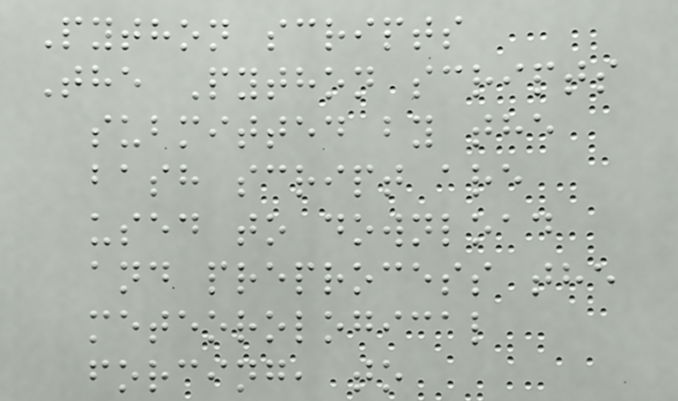Python scripts
The Python scripts
submitted by the
bash script are
used to download
and preprocess the
meteorological
forcing, to
